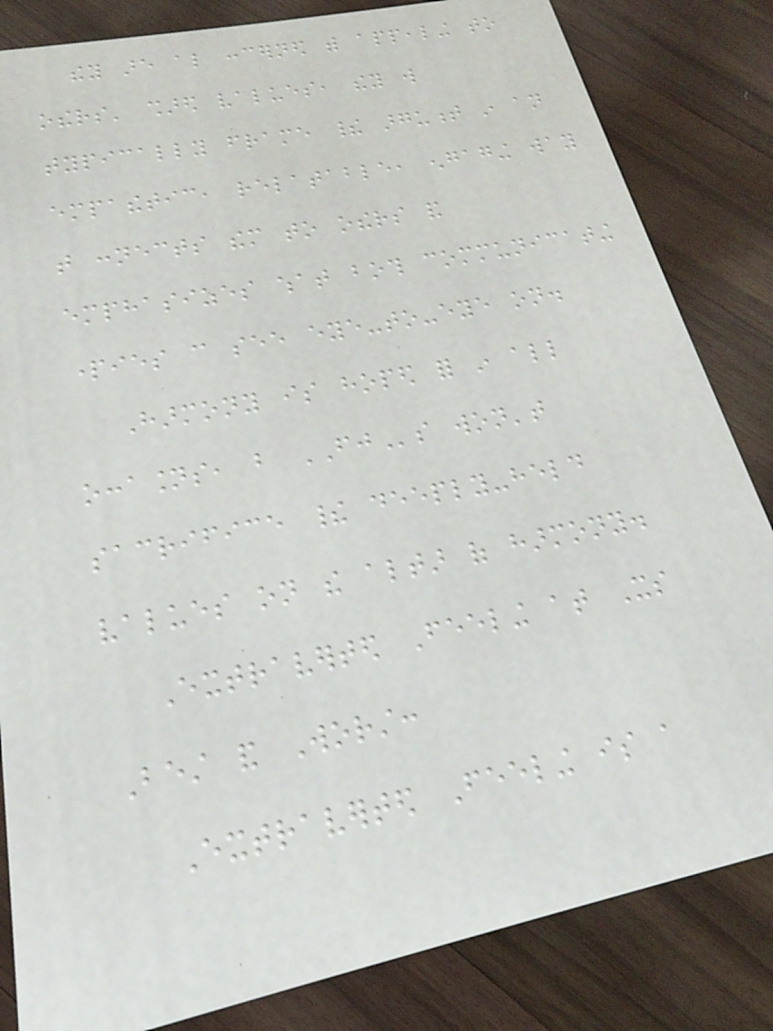they are also concerned with appealing to
others' shared values, they will
typically frame their argument in an
empathetic, relatable, engaging way
that connects them to others and
emphasizes what both communicating
parties can see eye-to-eye on.
Harmony is hoped for in all
occasions, but FJs won't
sacrifice their deeply-held
values on the altar of harmony.
Extraverted Feeling at Its
Best and Worst:
Extraverted Feeling is a
